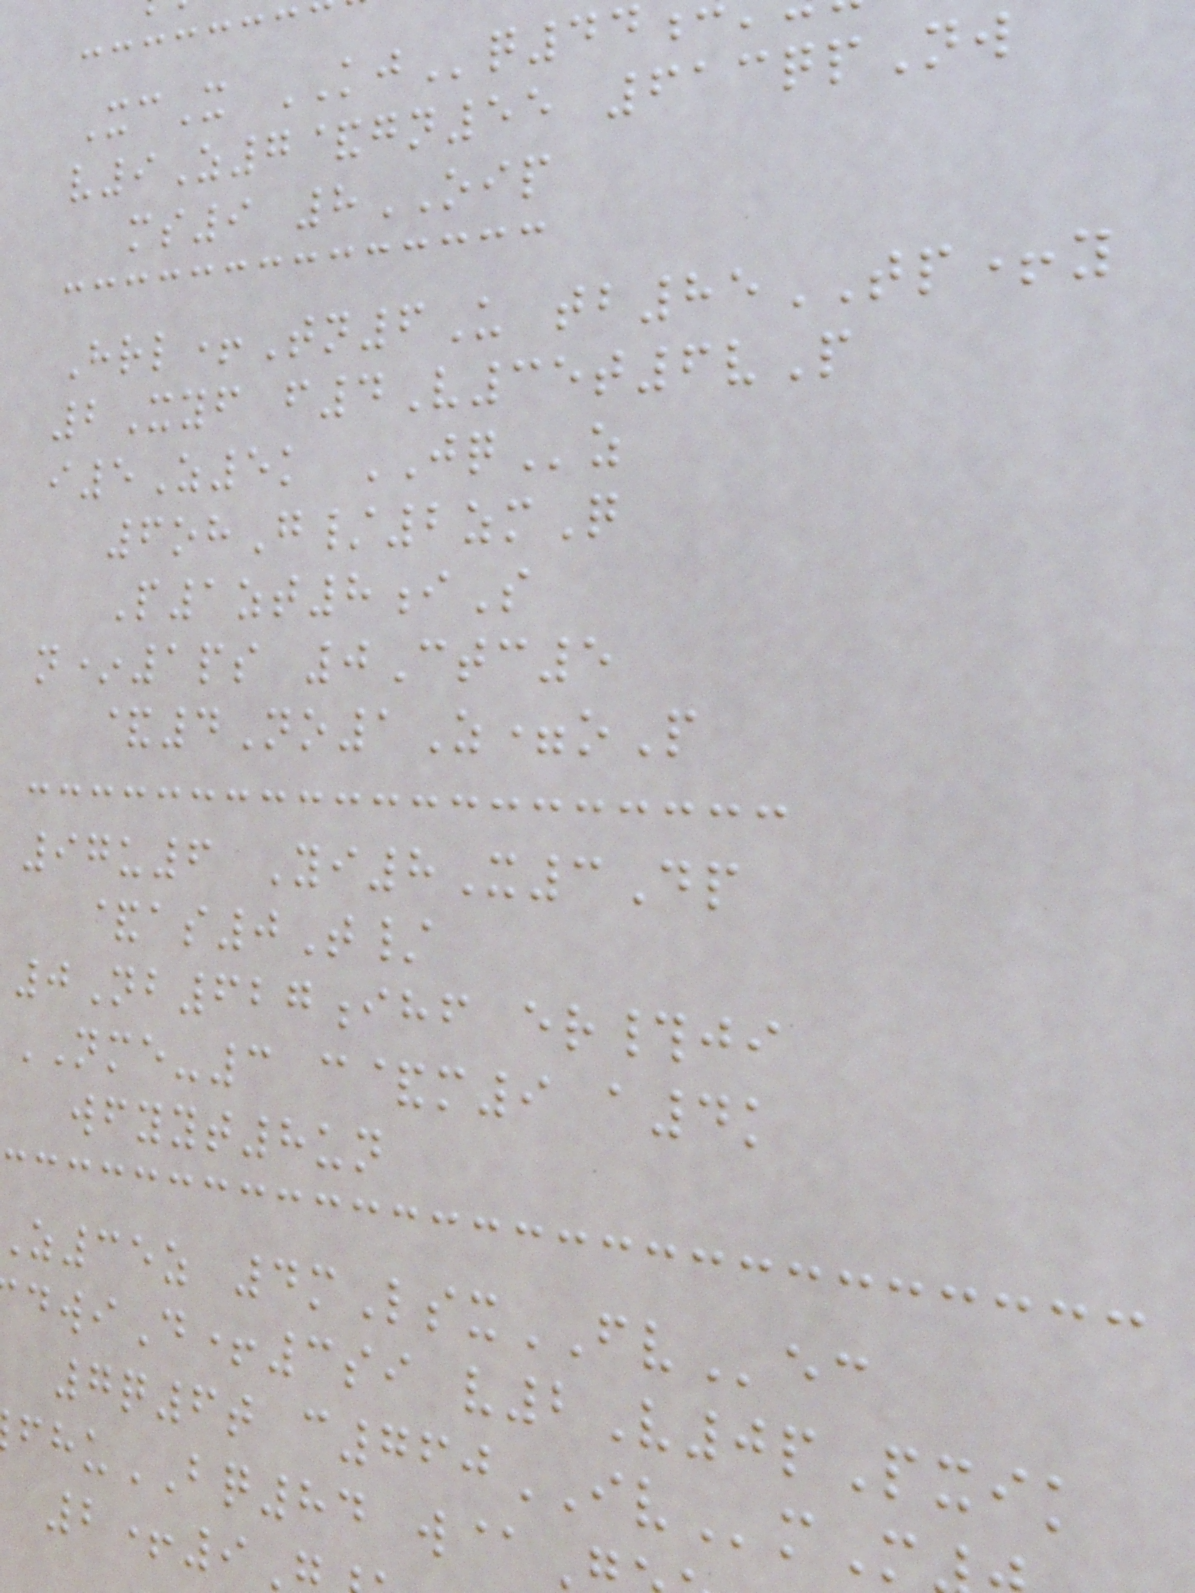XcX KJq44
v9Z7&gn55 613qpNw
ms9 8OIP
Hrl+Tn6U tb85TP+y
2Xyf f4V35t6vP
i5Z5k JQz
6ohG/2zmQ
P1zt8iS
n*1ps 0Ctc5
&4No1Z=oP
97u6 Yi8X3Dp
&as0T/
0Nb627ihf er#ji
NME-3 c&m9 a4k
wfyyt8un
z35z 4mLsxFVec
dwiD+3si v2V0pPxik
7q6t c760IVmM
uBQ84 w@
2+9
